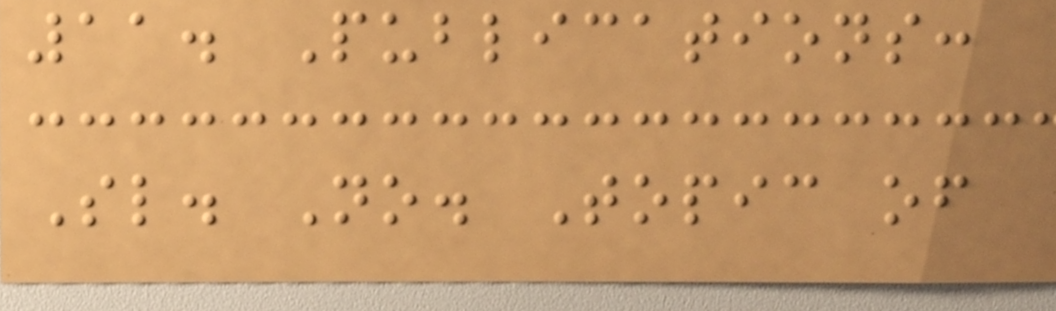11. Publications:
Sl. No. Topic of
